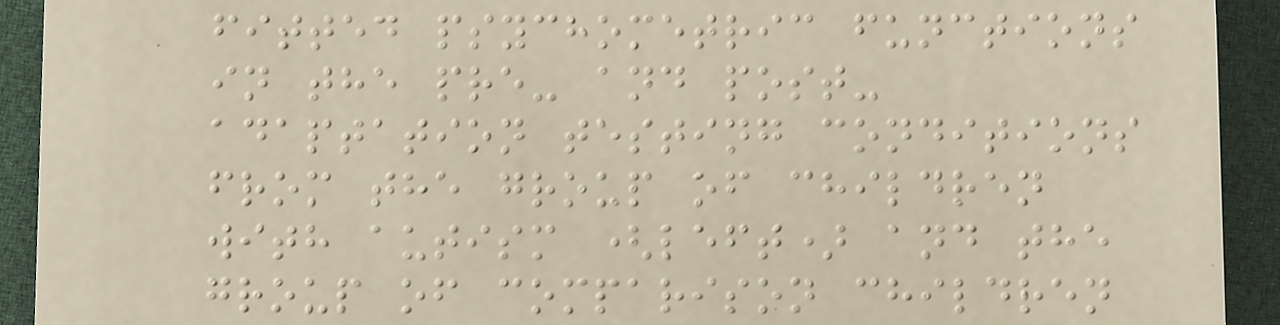fitted psychometric functions
in the pre- and post-
adaptation testing conditions
from the group of children
with autism (left) and the
group of comparison children
